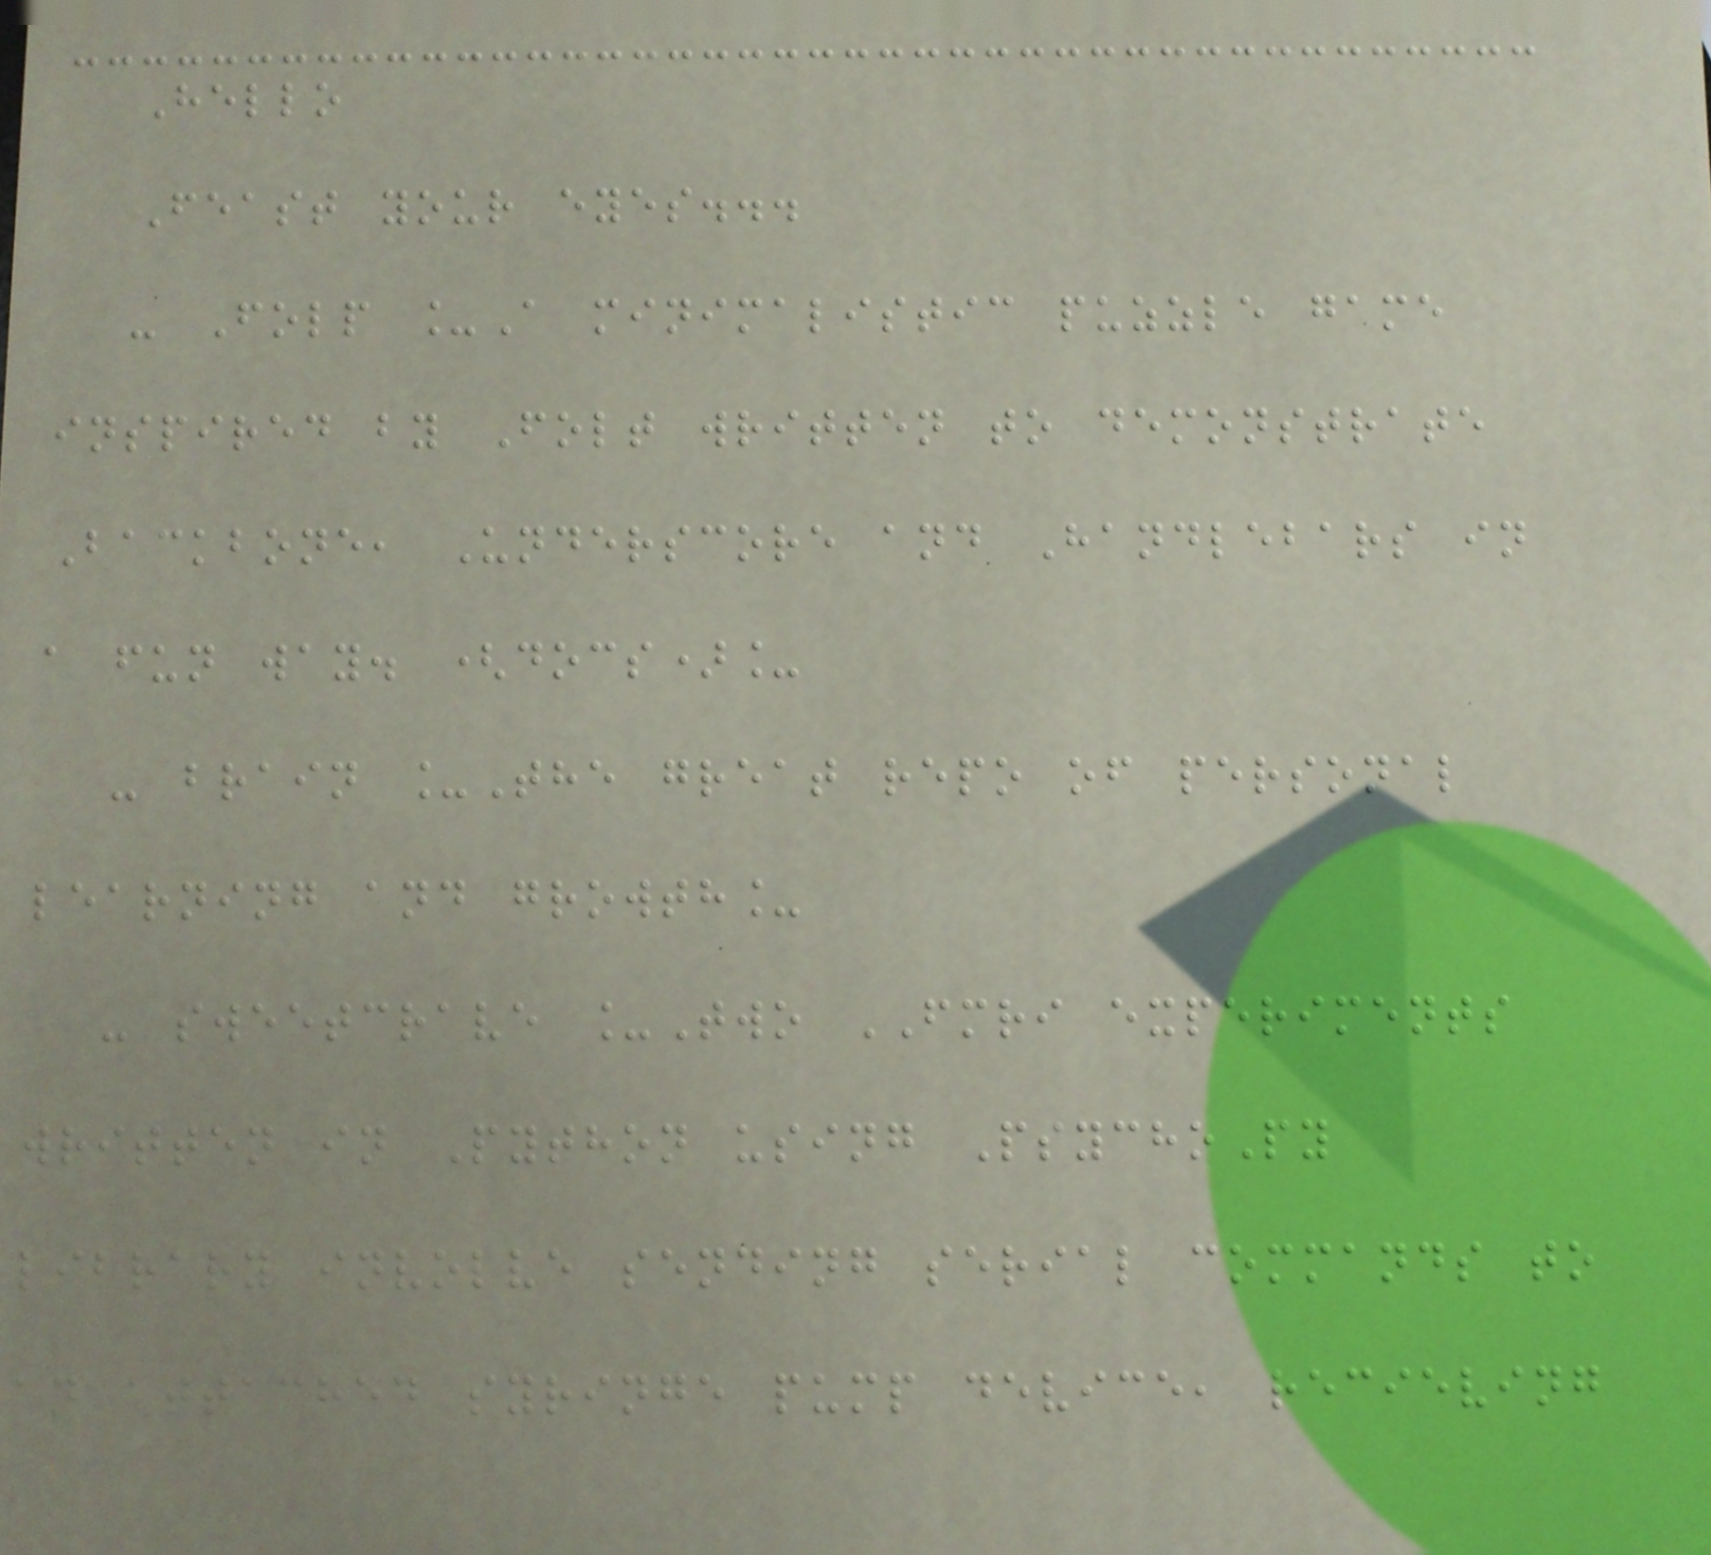Hello
Feast your eyes...
- Folp _A minimalistic puzzle game
inspired by Folt written to demonstrate
Backbone, Underscore and Handlebars in
a fun way. (docs)_
- brain _The great repo of personal
learning and growth_
- sweetcrave _Two FMRI experiments
written in Python using PsychoPy
library involve sending serial commands to
an attached syringe pump device, recieving
